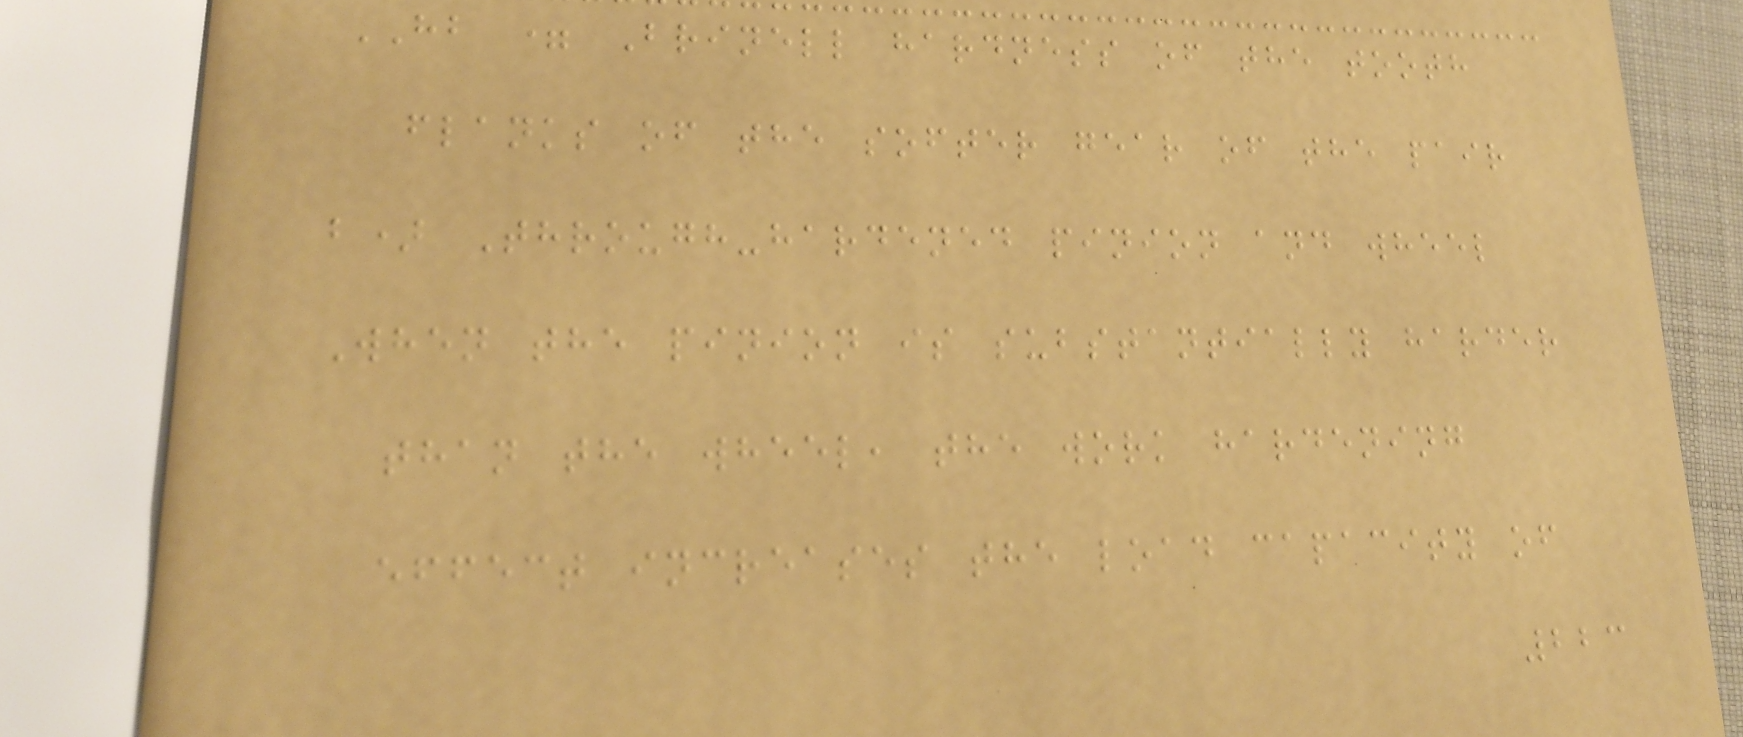HB = Brinell hardness of the tooth
flanks of the softer gear of the pair
b) Through-hardened pinion and wheel
When the pinion is substantially harder
than the wheel, the work hardening
effect increases the load capacity of
223
